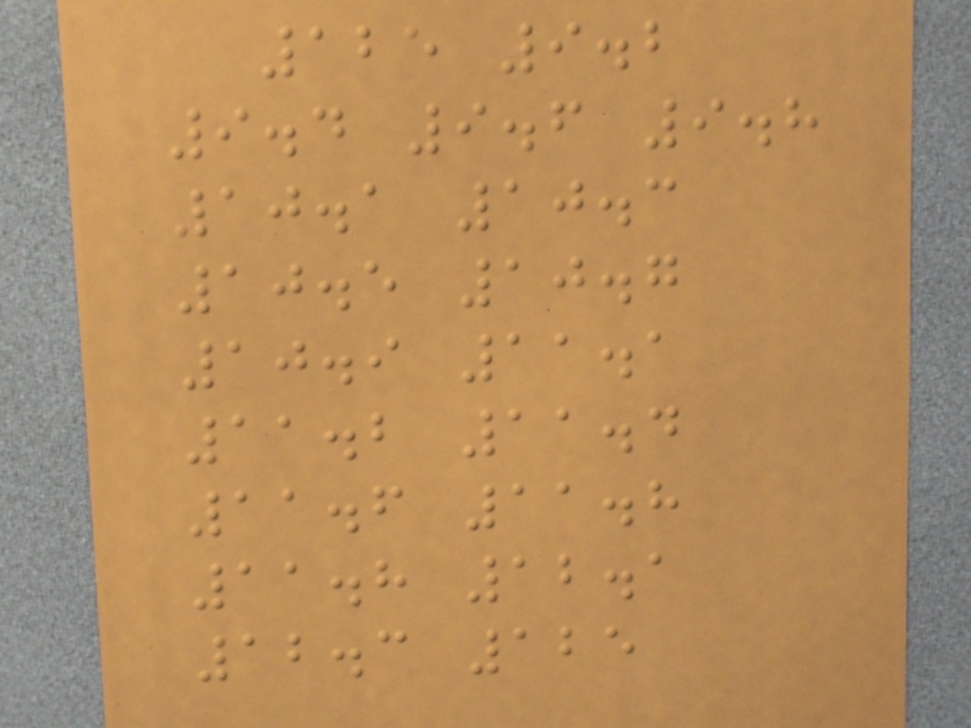125 9.2
9.4 9.6 9.8
10.1 10.3
10.5 10.7
10.9 11.1
11.2 11.4
11.6 11.8
11.8 12.1
12.3 125
